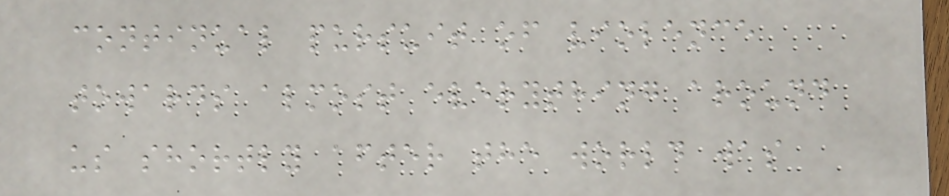continual pursuit of violence
towards almost everything around
us shortly after the world was
